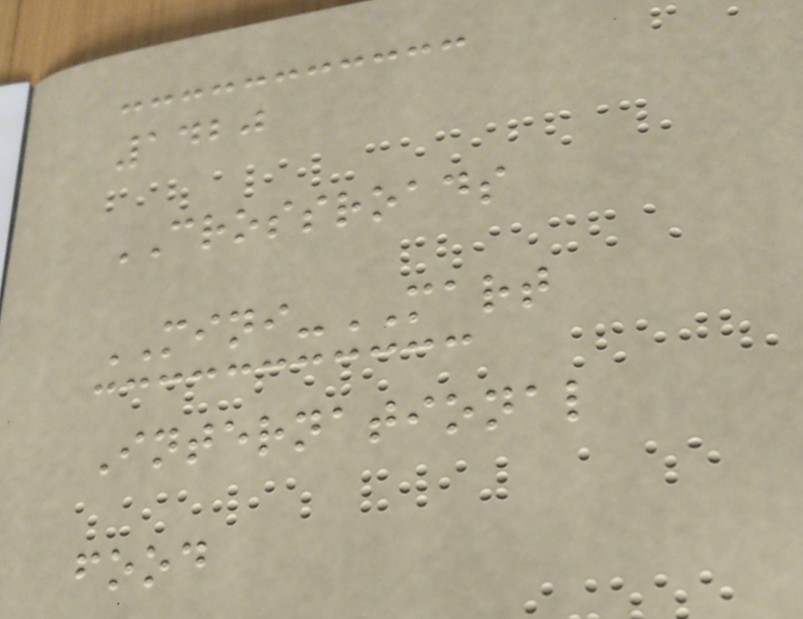1420
CROSSROADS
MINI-MART
International
food
